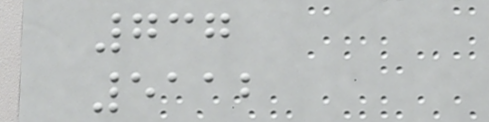737
5112
